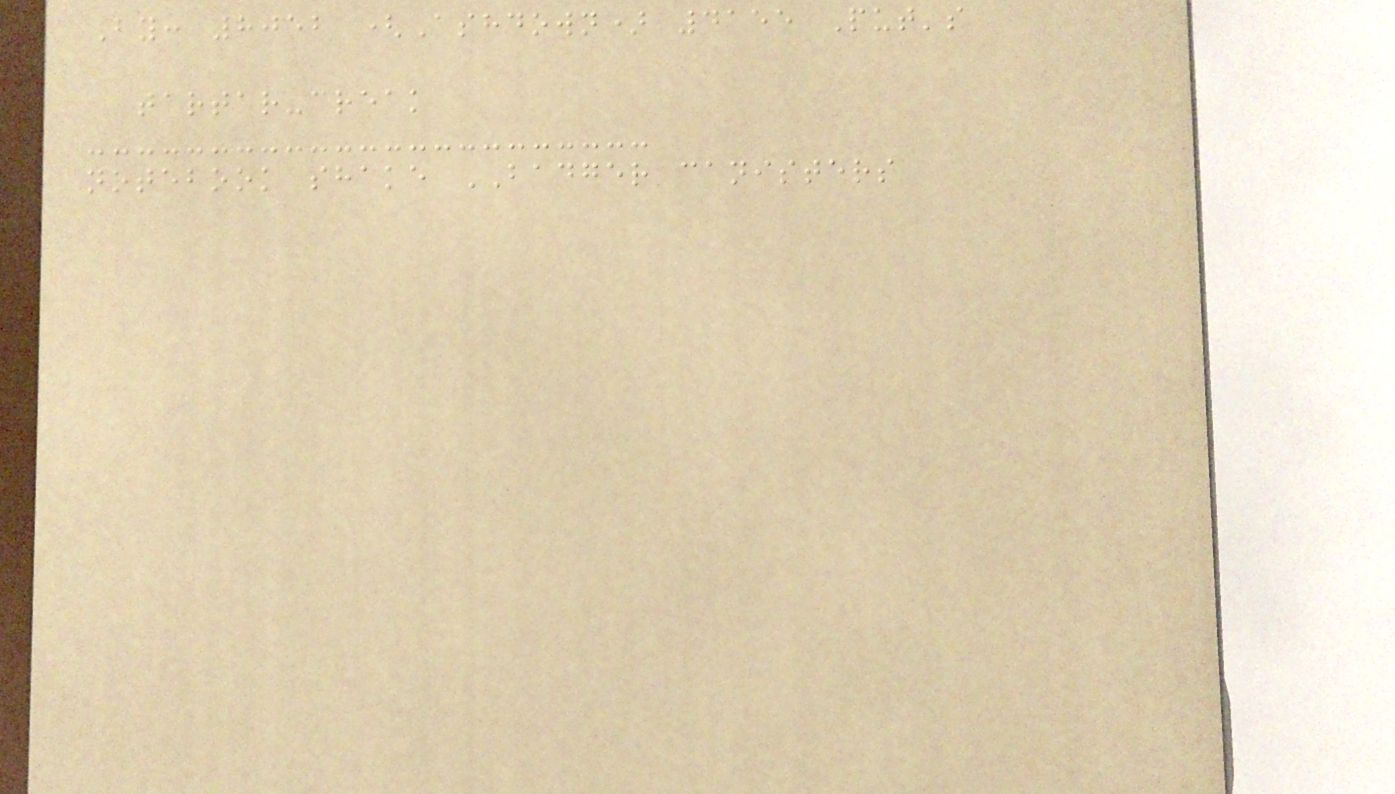By: 8052 (Ashdown) 4155 Put's
tartar-creak
notebook shake BADGER canisters
